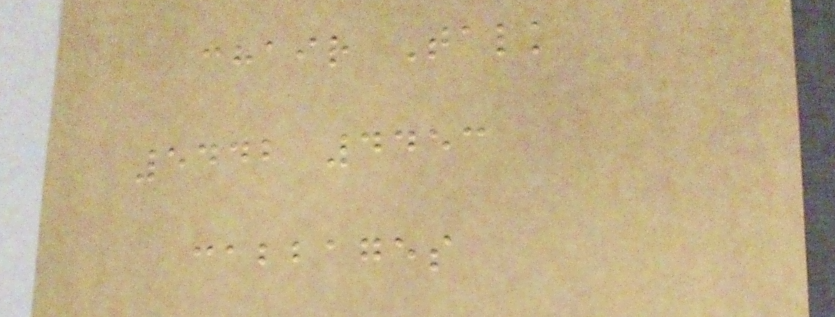chair Talk
5442 4453
cabbages
